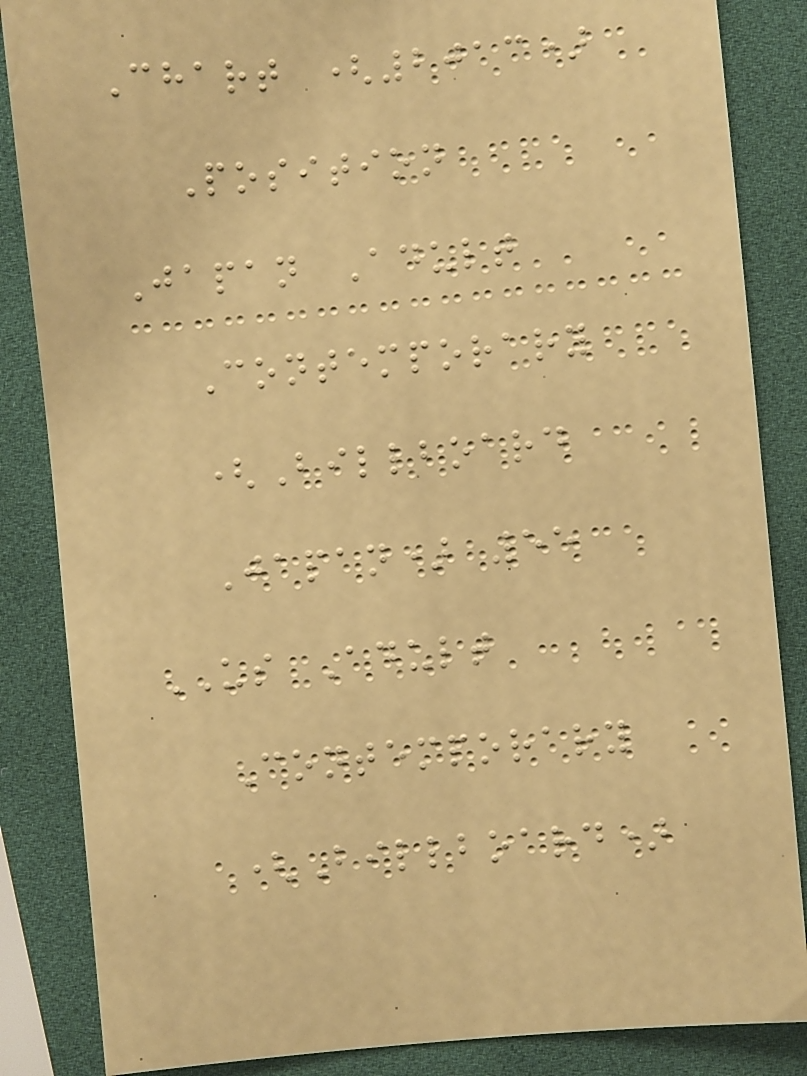Chart (2013)
Position
Japan Adult
Contemporary
(Billboard
Japan) 55
US Adult
Contemporary
(Billboard)
